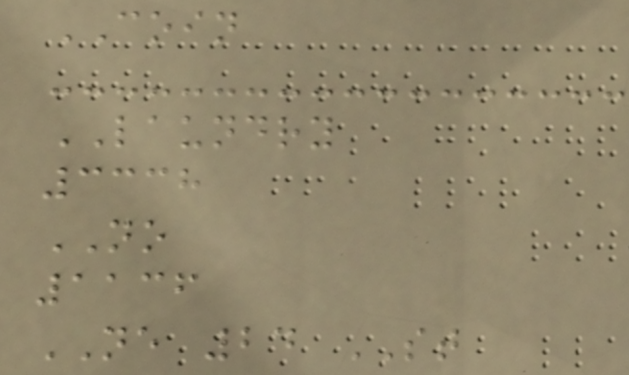COIN
LAUNDRY
3338
NO
1136
NE 24 ST
